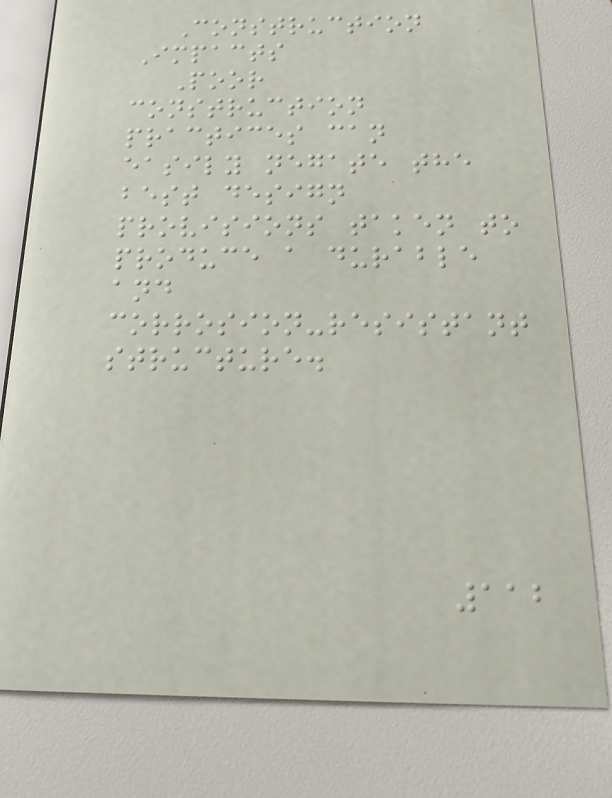Construction
Impacts
Poor
construction
practices can
easily negate the
best design
provisions taken to
produce a durable
and
corrosion-resistant
structure.
112
